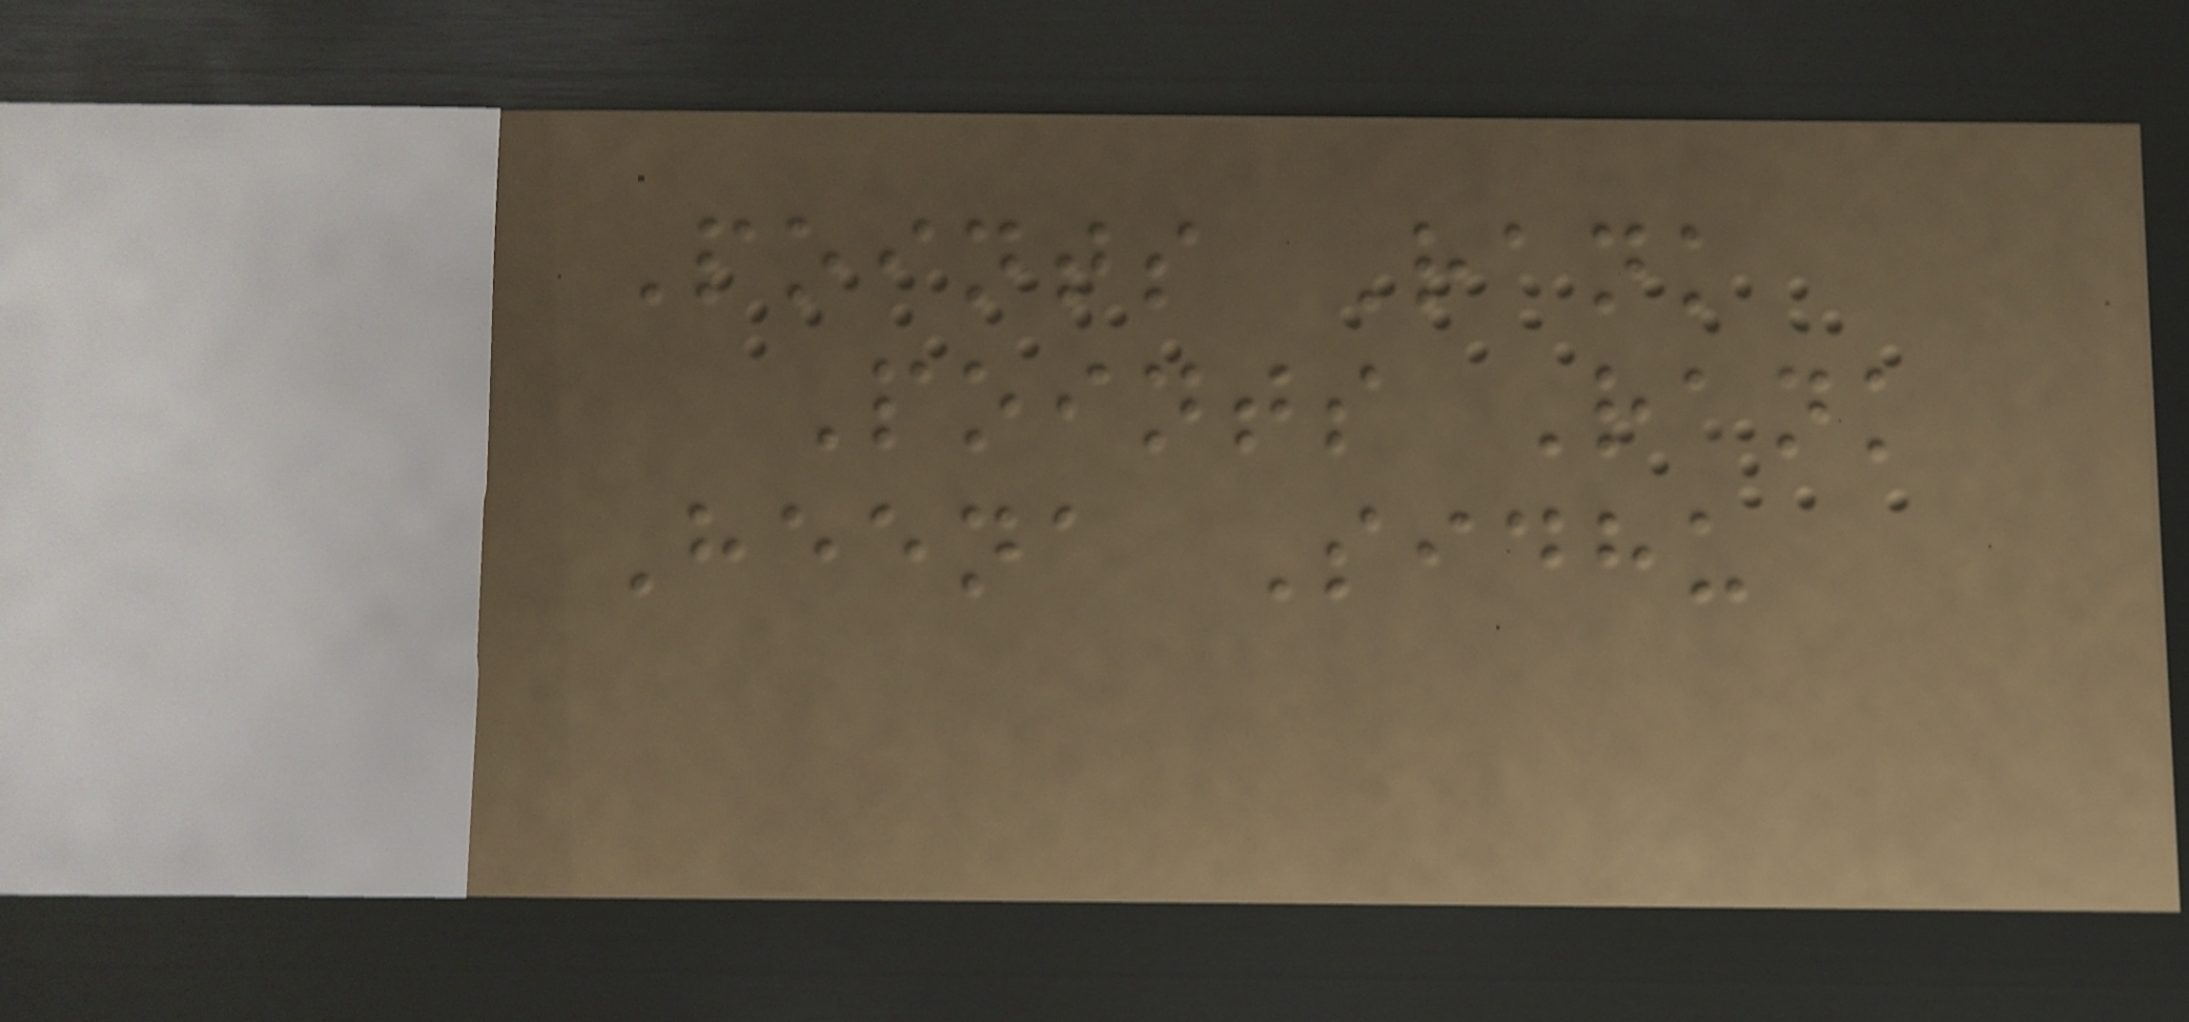Points Rank
Points Rank
Heena Sidhu
